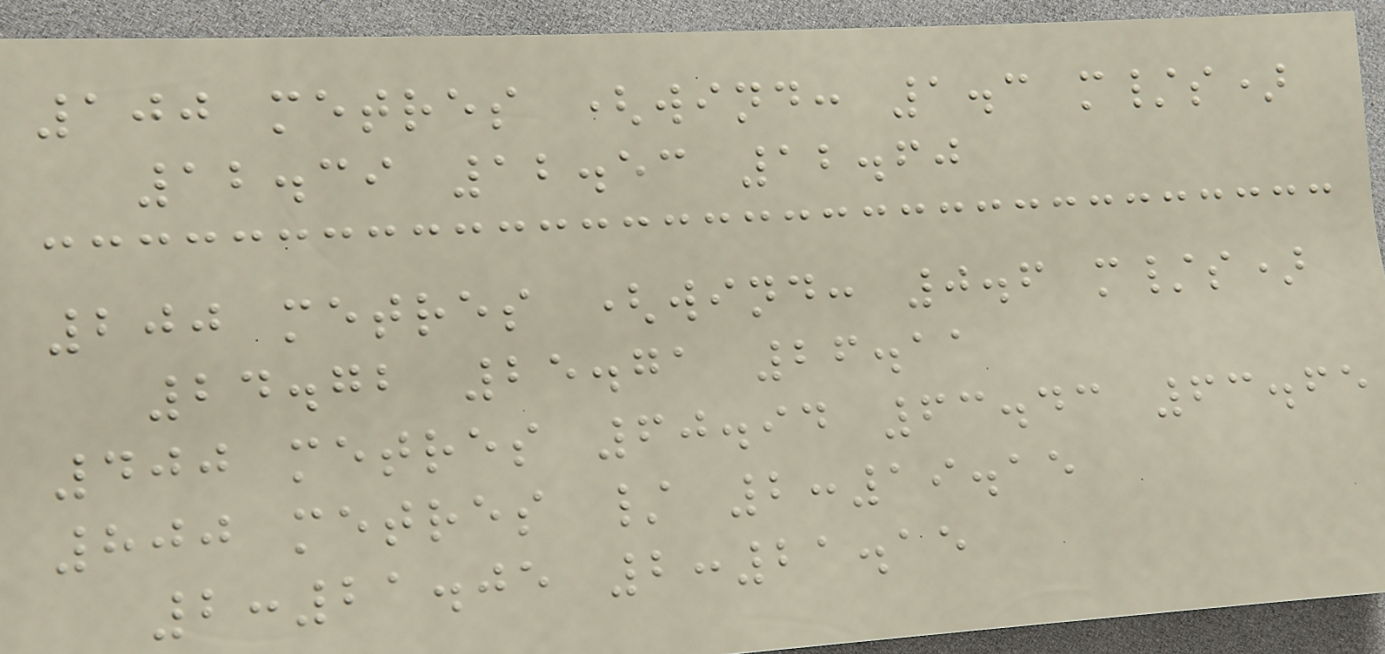100 metres (wind: 1.3 m/s)
12.39 12.53 12.60
200 metres (wind: 0.6 m/s)
24.72 25.71 26.11
400 metres 60.94 63.43 63.65
800 metres / 2:19.15
2:21.05 2:21.15
